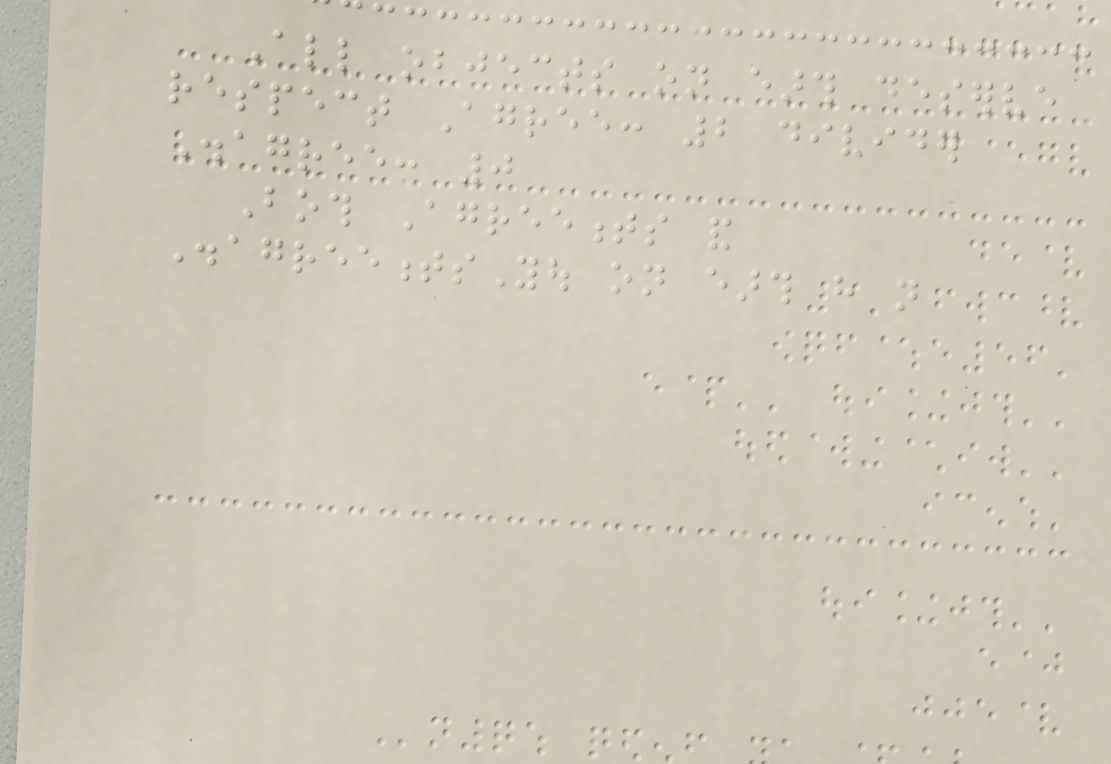All objects on earth deserve
respect Agree: 2 divider
Disagree: 0
Both Agreements and
DisagreementsYou on earth have not
